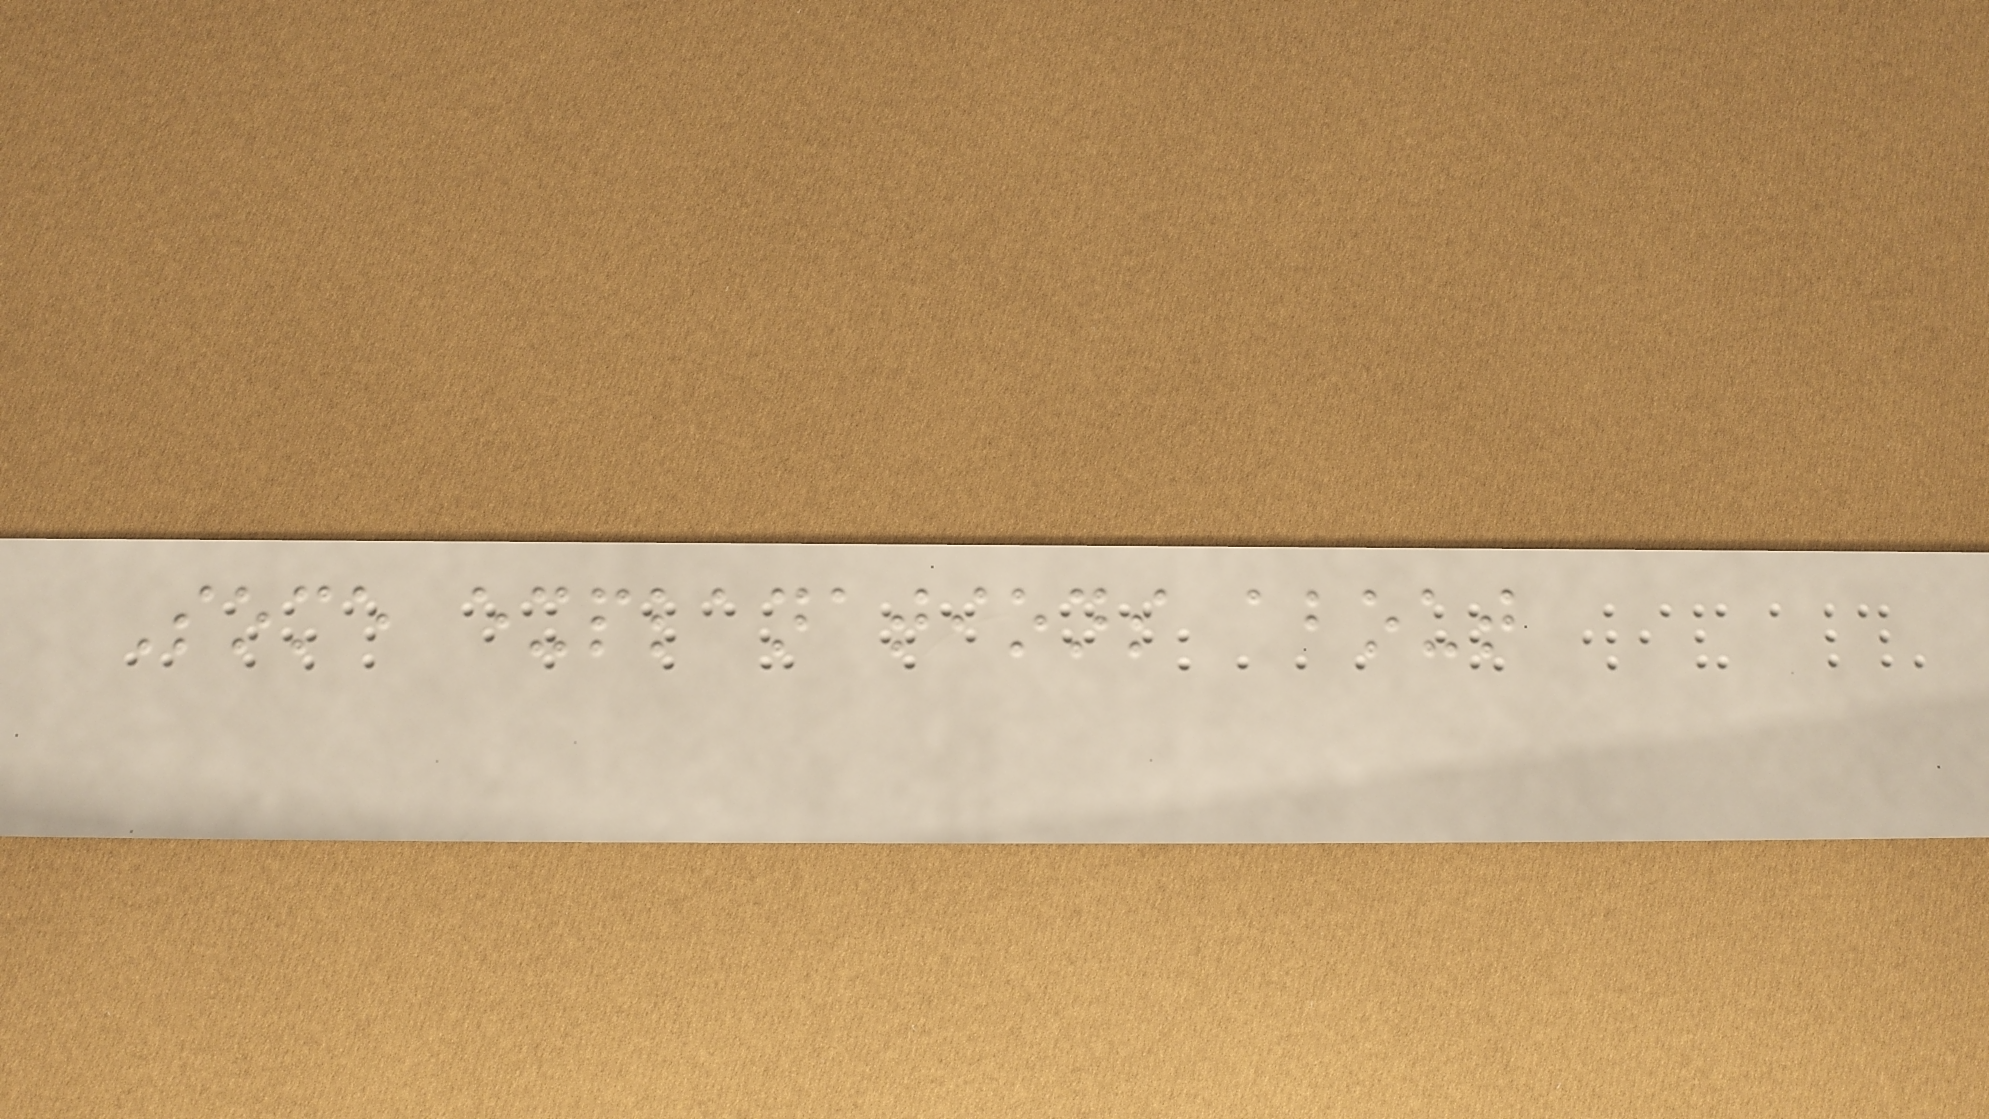Some explanations about
